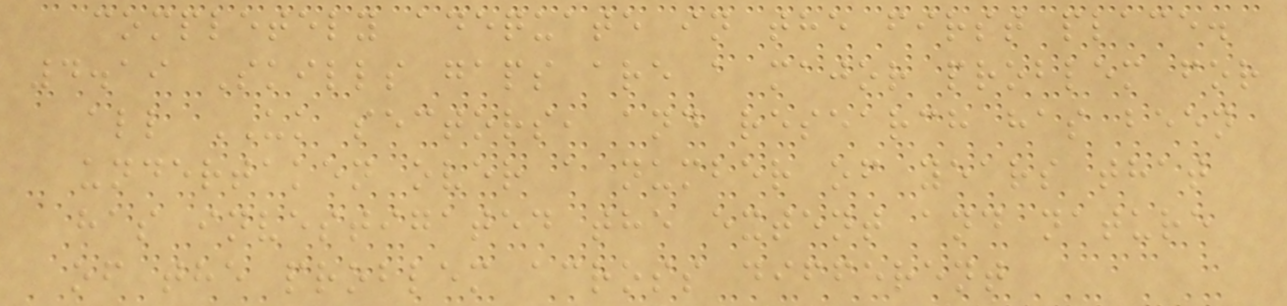completely adequate in the first place.
4.19 Skills gaps are a major problem for
all UK sectors, and research has been
undertaken over a number of years that
has investigated the extent and nature
of the problem across different
